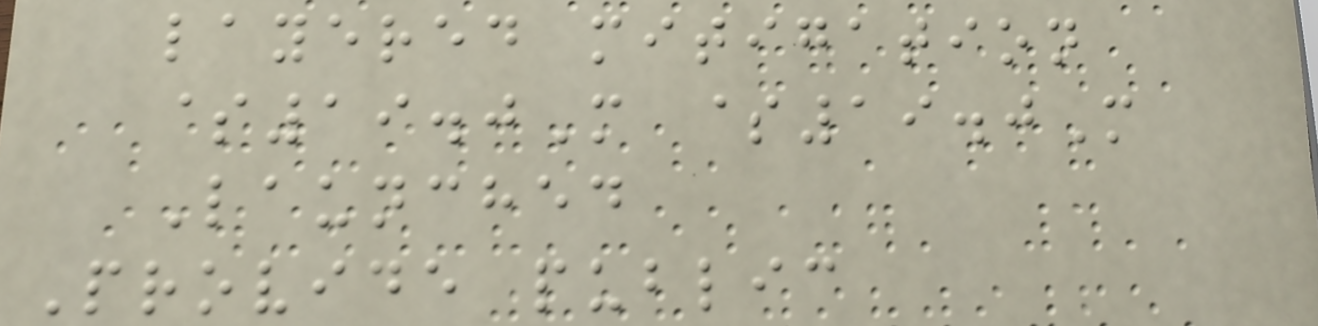layered mitigation
$19.0M $19.0M
Launched
Provide public
